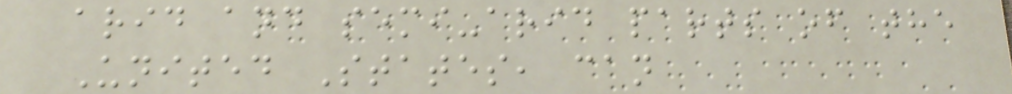arid and semi-arid parts of the
United States, can
